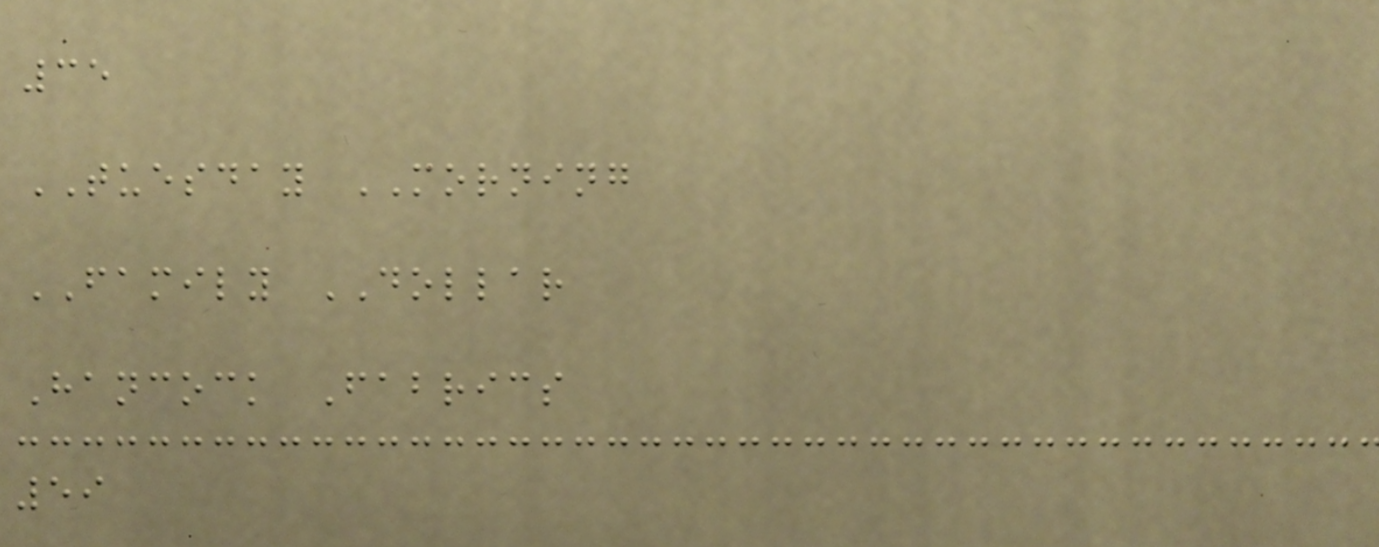35
TUESDAY MORNING
FAMILY DOLLAR
Hancock Fabrics
59
